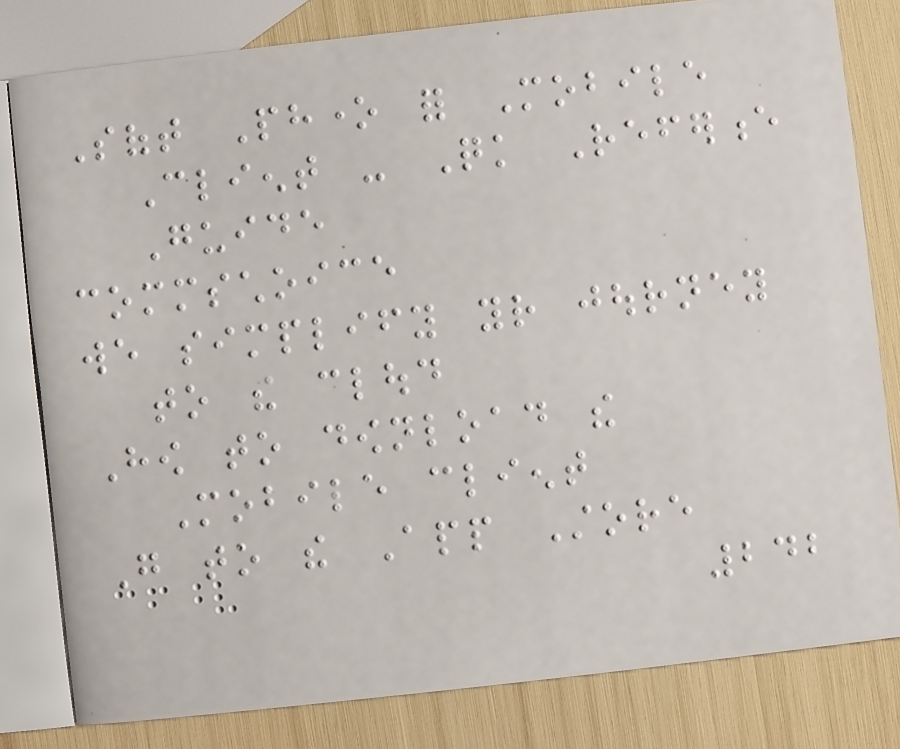Soft Phone for Mobile
Client - Quick Reference
Guide
commschoice
we simplify your journey
to the cloud
How to download the
Mobile client
Go to the App Store
242
